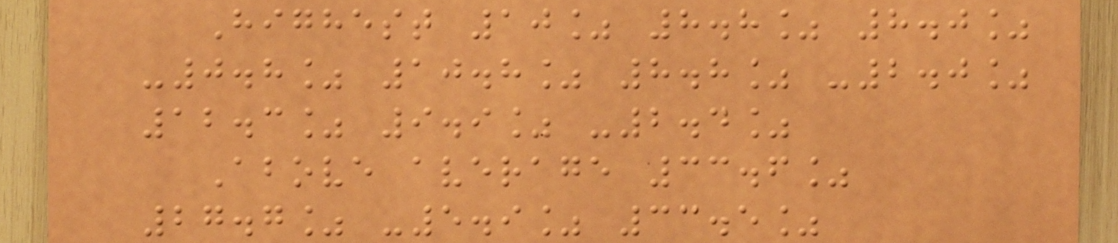Highest 10% 8.8% 8.0%
-0.8% 10.8% 8.8% -2.0%
12.3% 9.9% -2.4%
Above average 33.6%
27.7% -5.9% 33.5%
